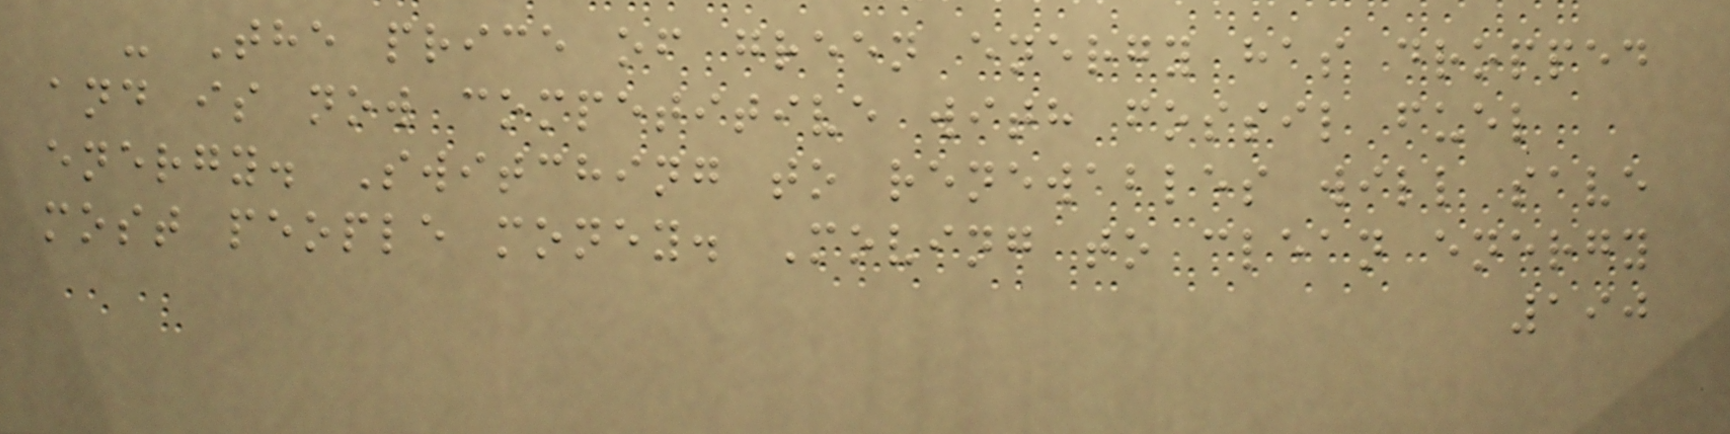- The price of green energy has dropped
and is now competitive with fossil fuel
energy. Switching to renewables will save
most people money. Moving to clean energy
190
